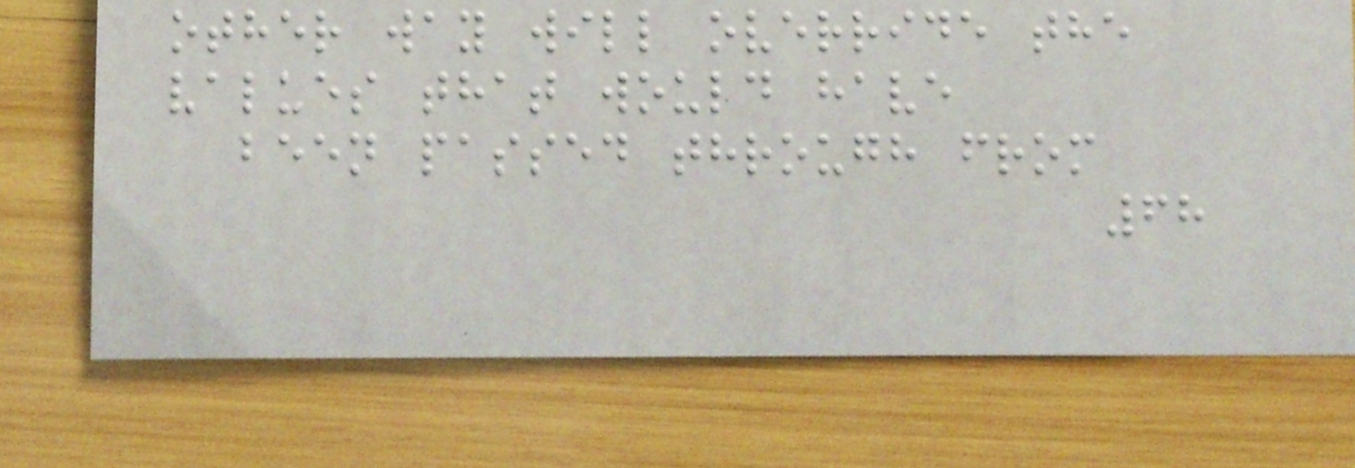other way will override the
values that would have
been passed through from
68
